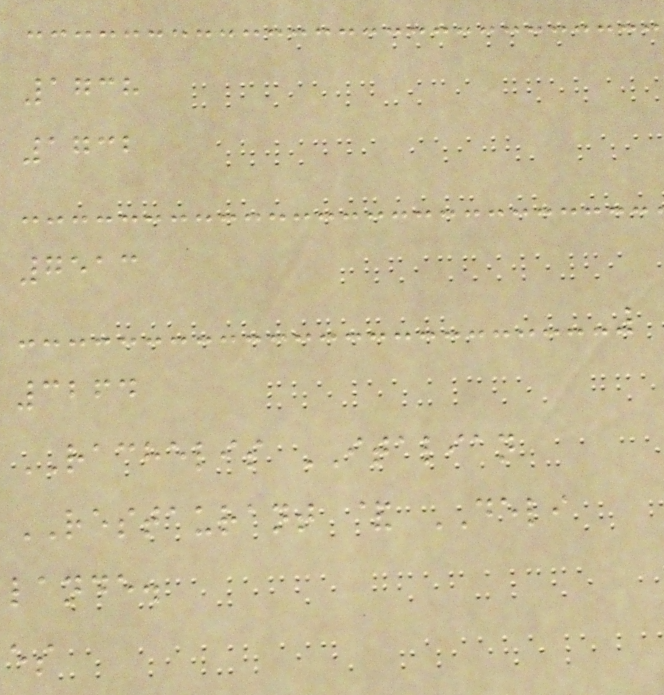1738
1732
7513
3264
RACHELIS ITALIAN
RESTAURANT & DELI
lande.
es
